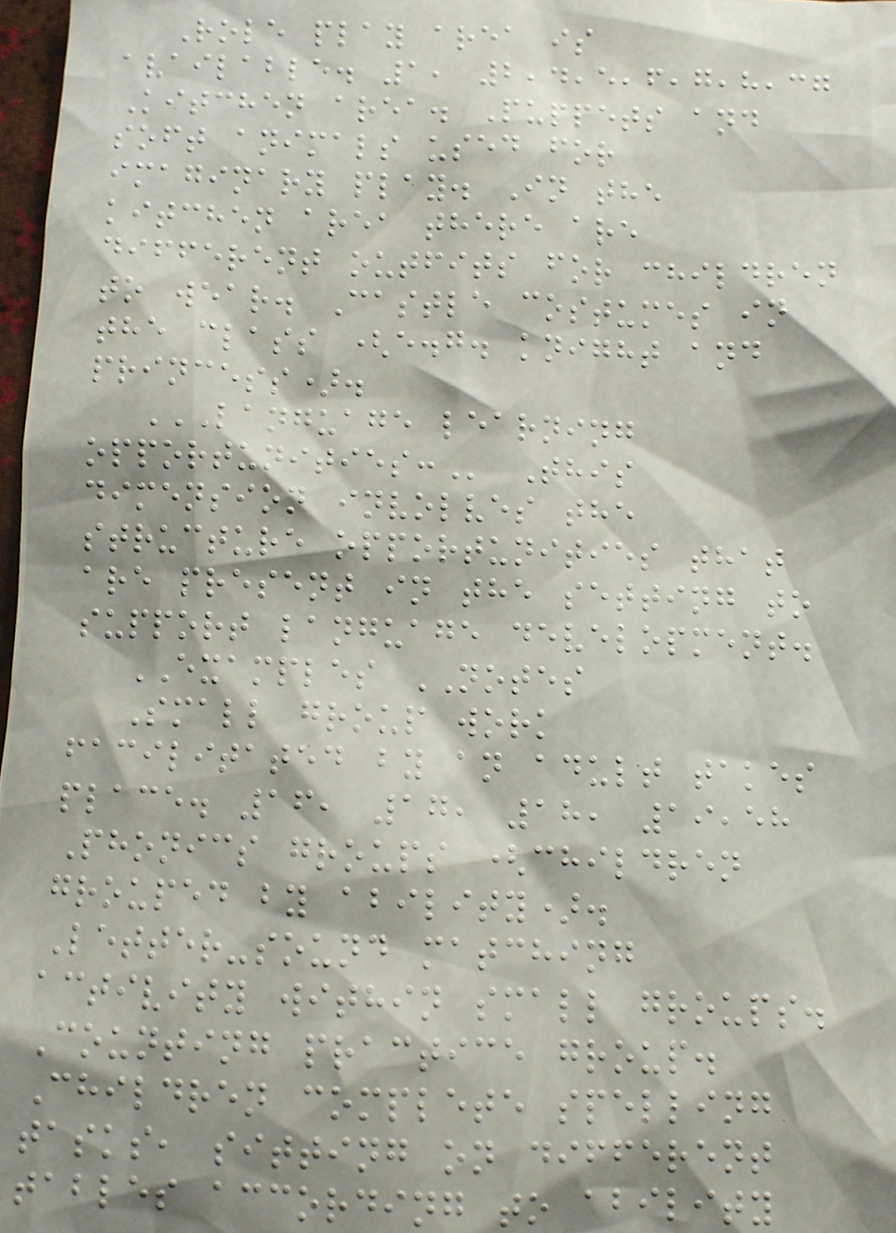Role play area is
available. 1, 2,4,5,6,7,8,37
Kitchen area. Puppets and
soft animals used for
imaginary play. In the
kitchen area there are
different outfits for children
to wear. Castle costumes in
the class (e.g. knight and
princess).
LANGUAGE LEARNING
OPPORTUNITIES: This
dimension involves the
structure opportunities that
are present in the setting to
support language development.
EXAMPLES NOTES
Small group work
facilitated by an adult takes
place. 16, 17, 18, 19,58
Phonics groups (children
grouped by ability).
Letter-sound matching
activity within small groups.
Counting practice group.
Children complete spelling
tasks, sitting on different
tables according to ability
